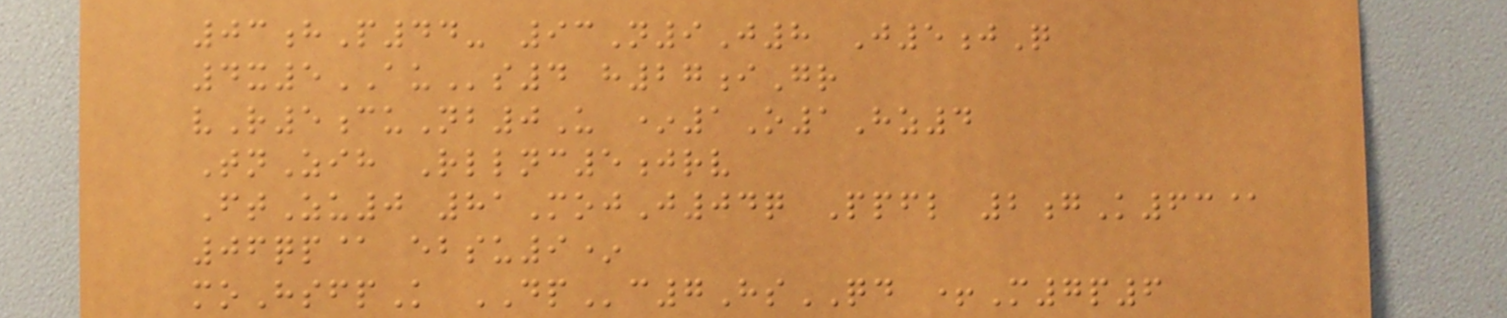03hP44- 93N9J8 J5jQ
4x5AUs4 h27iGr
vR5cuNb0U *1O1Hz4
TnZih Rllnc5jrv
FtZu0 81MojJ04q Ppfl 2gK63@
06qp@ ebsu9*
moHsfpK DPc7HsQD +M7p6
